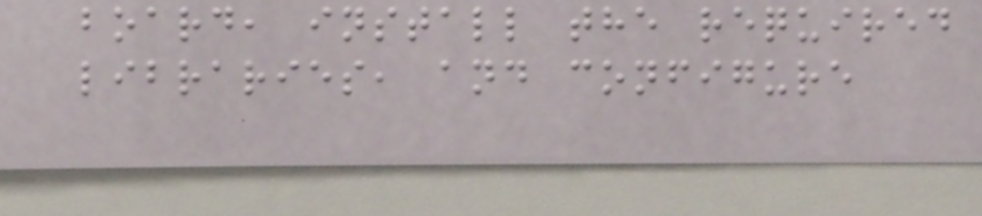board, install the required
libraries, and configure
